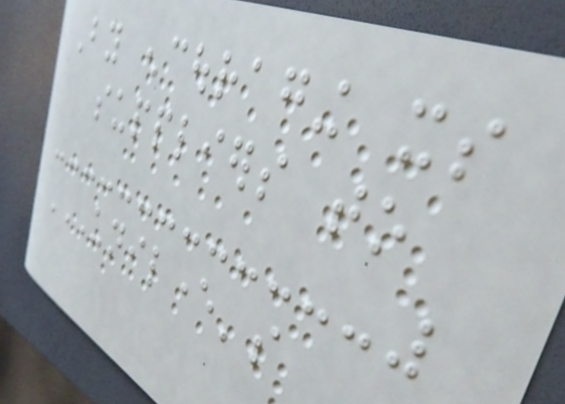By encouraging its
suppliers to
UNILEVER'S
